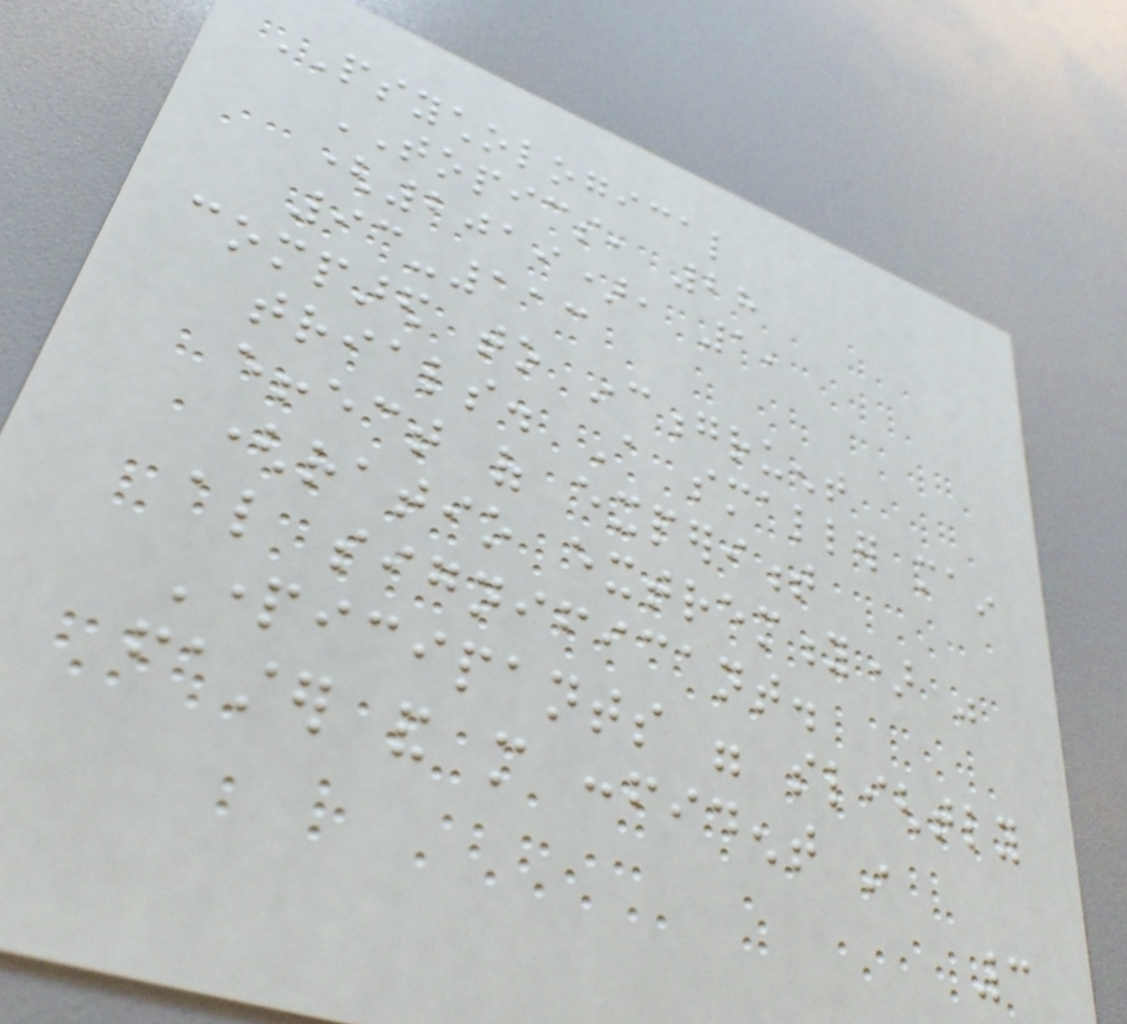PSYCHOLOGICAL
TOPICS, 28
(2019), 1,
93-113
compared to incongruent
trials. A smaller main
effect of experiment
(ratio extremity) was
also significant.
Participants were slightly
faster and more confident in
3
